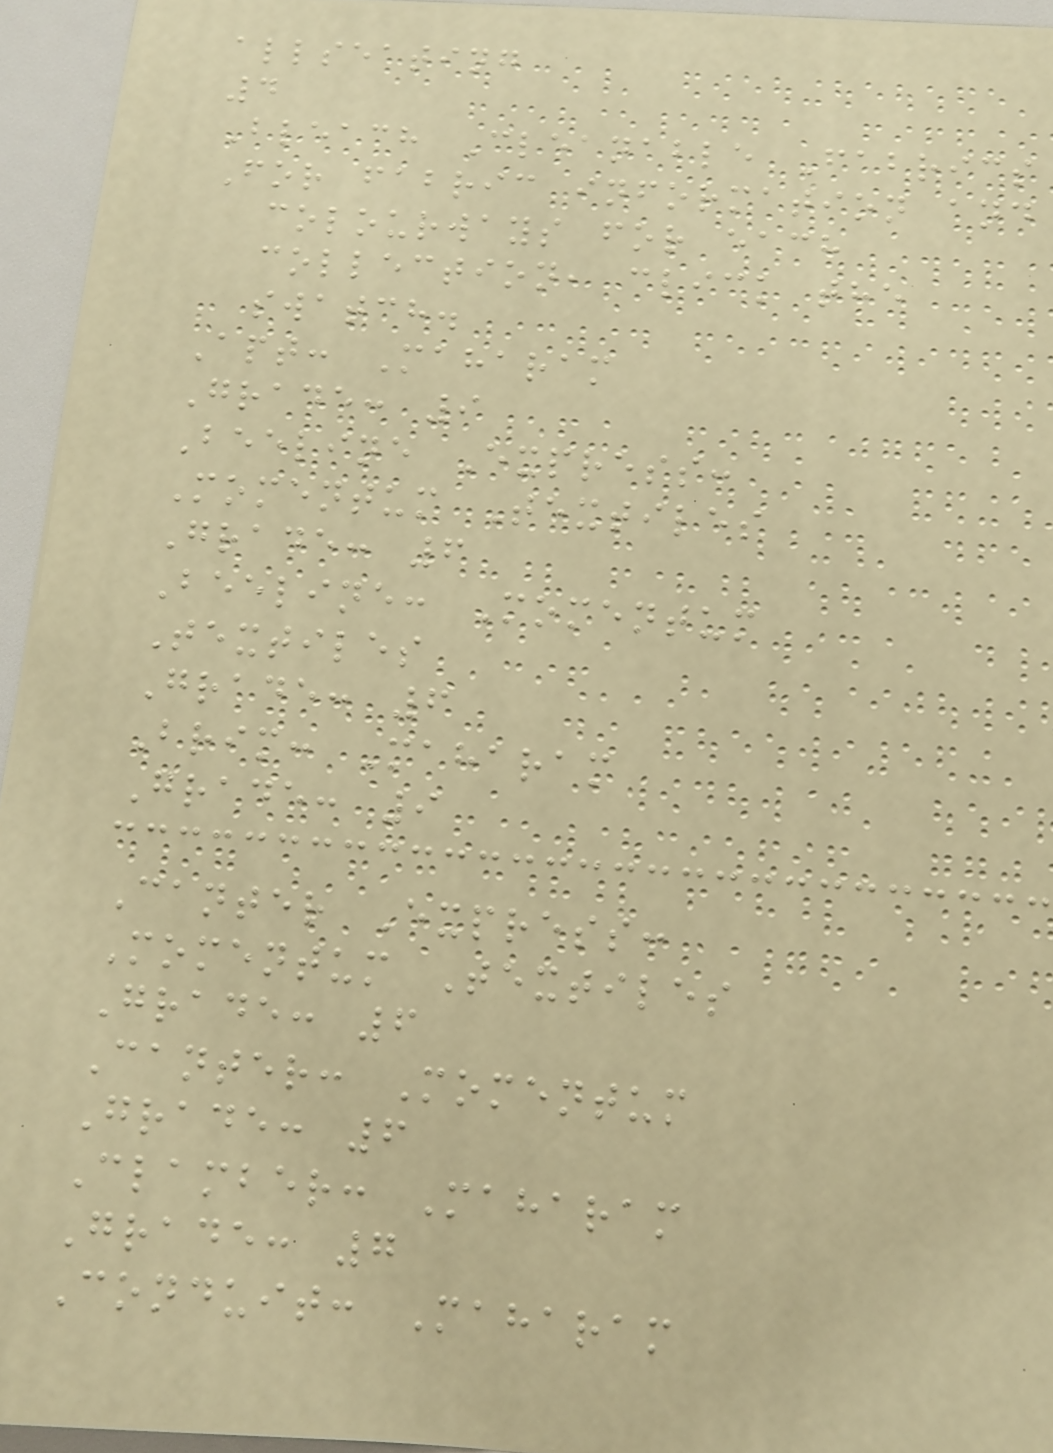allseating
4
Bleach Cleanable Fabrics
For fabric information and
colourways for each
collection, click the
swatch.
Apt: Maharam
Grade: 9
Beeline Express:
Momentum Textiles
Grade: 6
Beeline: Momentum
Textiles
Grade: 6
Brim: Maharam
Grade: 9
Canter Express:
Momentum Textiles
Grade: 6
Canter: Momentum
Grade: 6
Clamber: Maharam
Grade: 7
Conduit: Maharam
